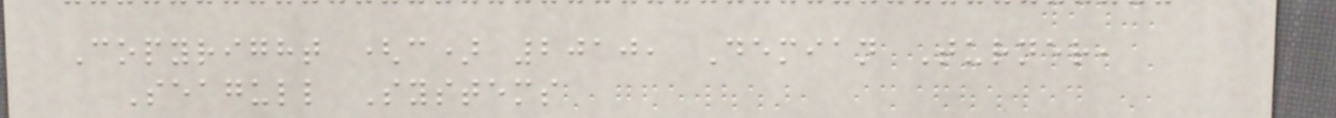Copyright (c) 2010, Demian Turner,
Seagull Systems
